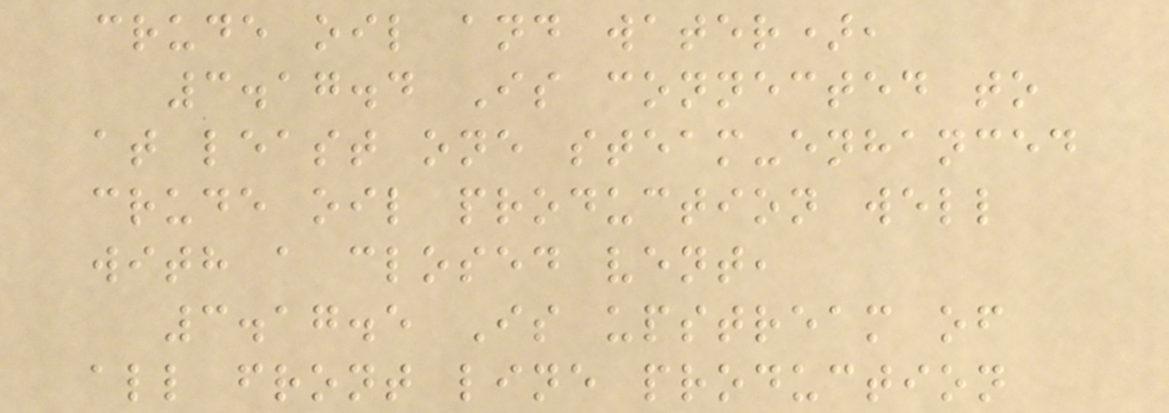crude oil and water),
3.17.4 Is connected to
at least one steam-enhanced
crude oil production well
with a closed vent,
3.17.5 Is upstream of
all front line production
